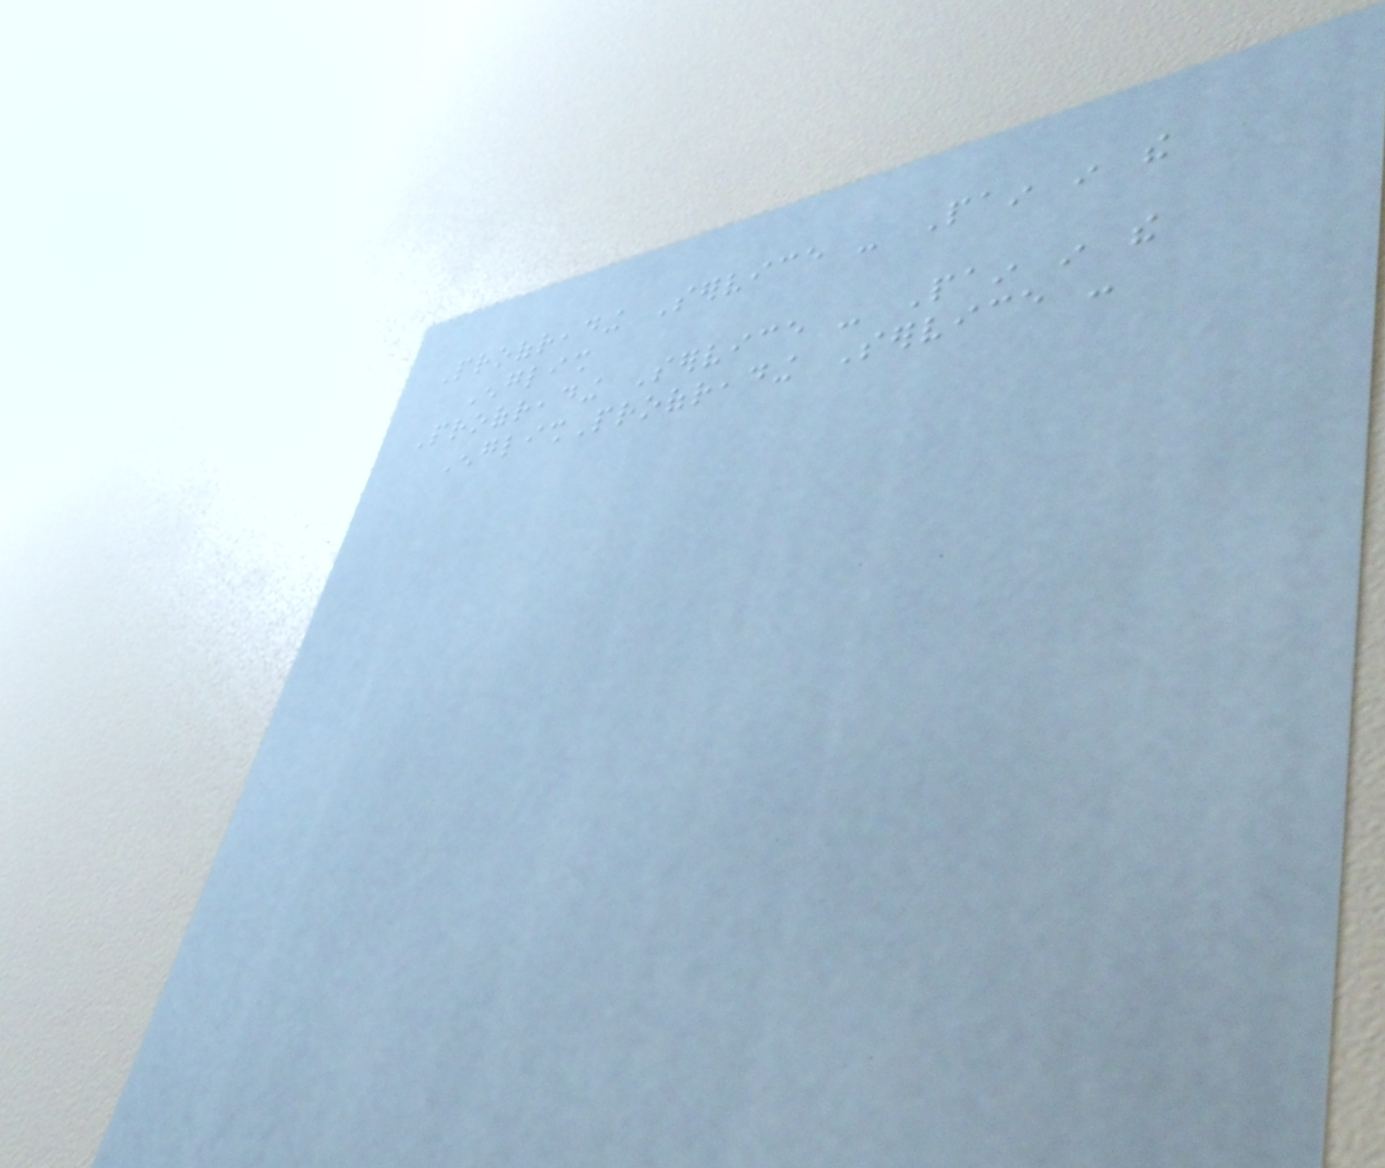Proofreading Service - Pain in the
English
Proofreading Service - Pain in the
EnglishProofreading Service -
